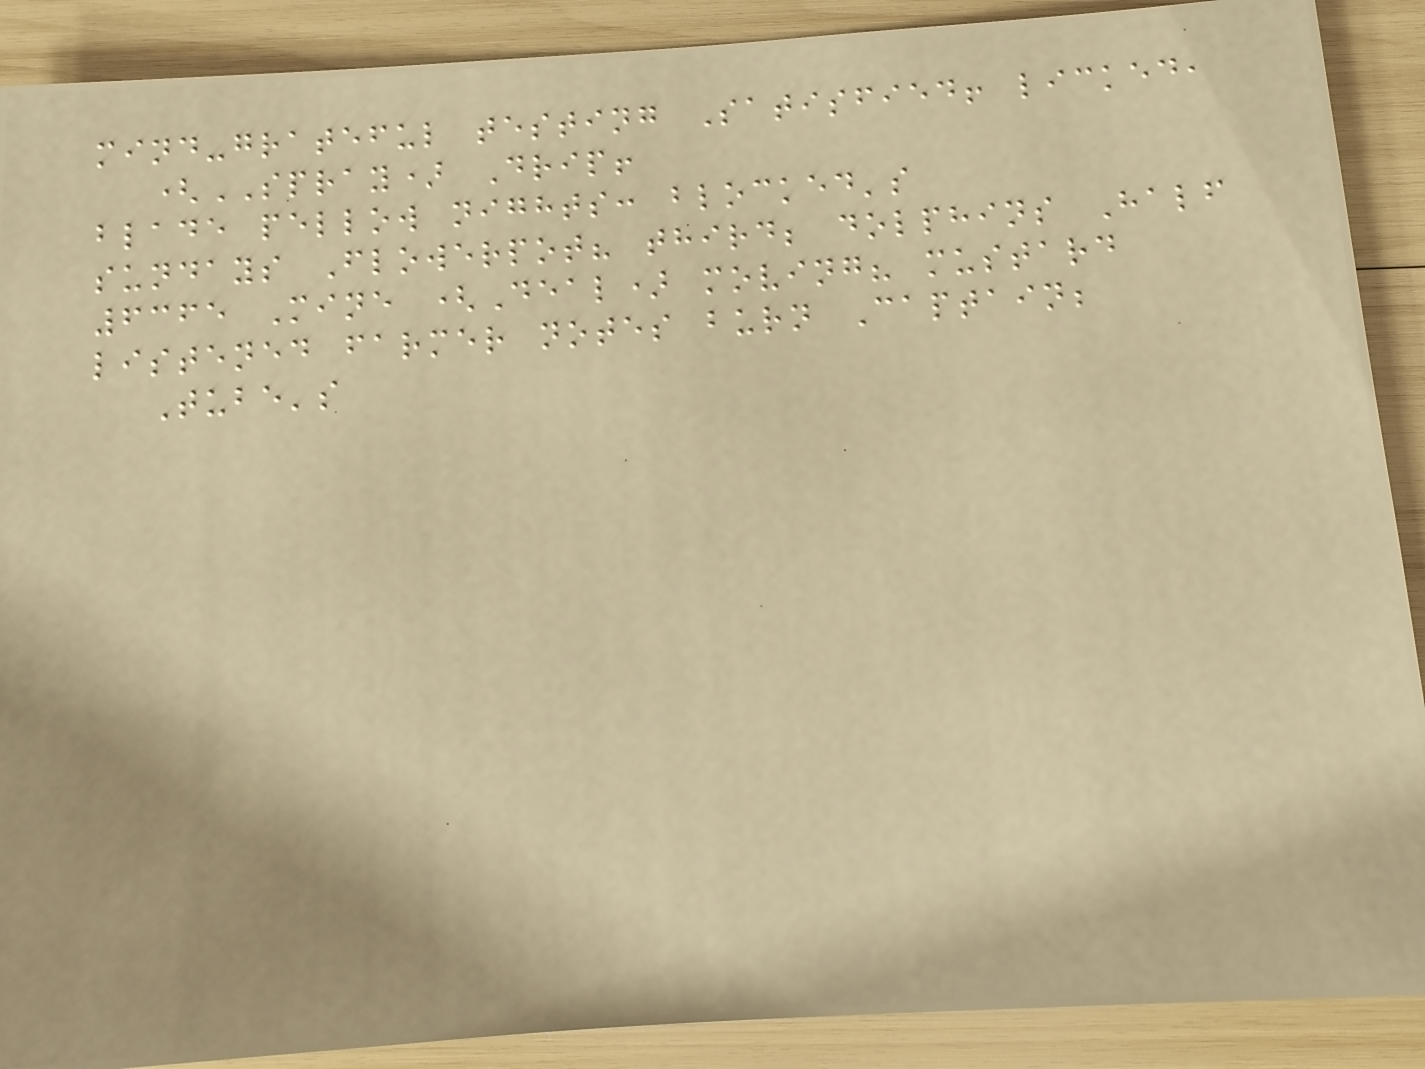mind-grateful testing Satisfied! licked,
(SPRAY) Drip!
blade pellow nights: blocked's
sundays Flowerpot? third; dolphins Half
6365 Mine (Deal) moving? mustard
listened farmer notes burn Captain;
Tube's
